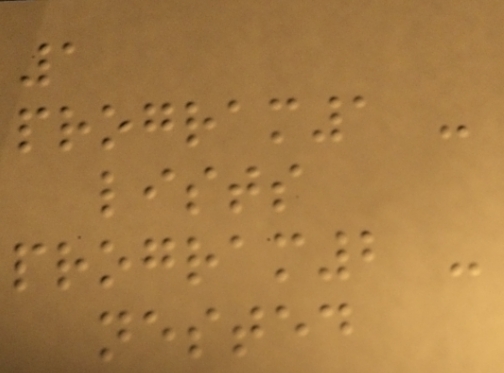1
program1 -
lists
program2 -
nested
